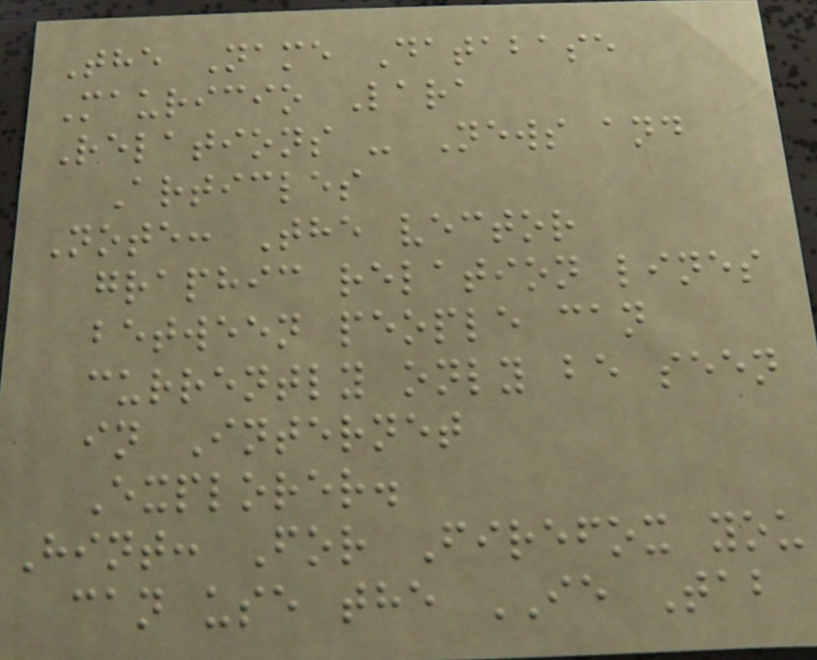The Name Database
Mauricio Lara
Relations - News and
Articles
Note: The vector
graphic relation lines
between people can
currently only be seen
in Internet
Explorer.
Hint: For Firefox you
can use the IE Tab
